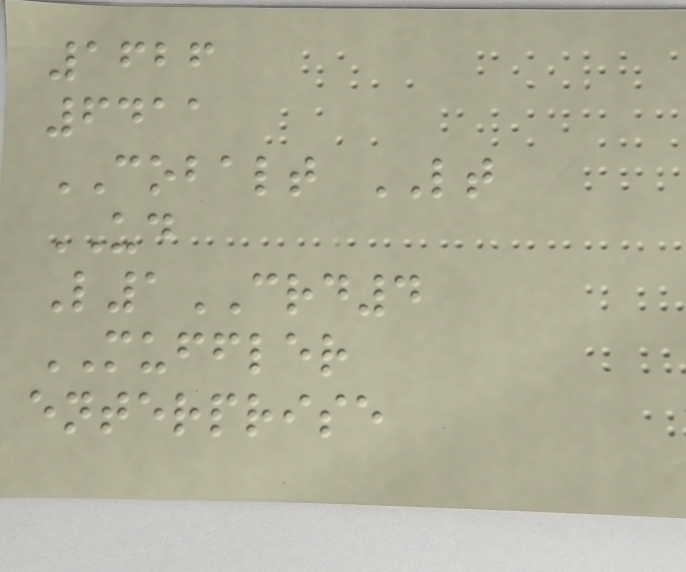1626
6411
COBALT LT
UD
L1CRD4
MUFFLER
enterprise
